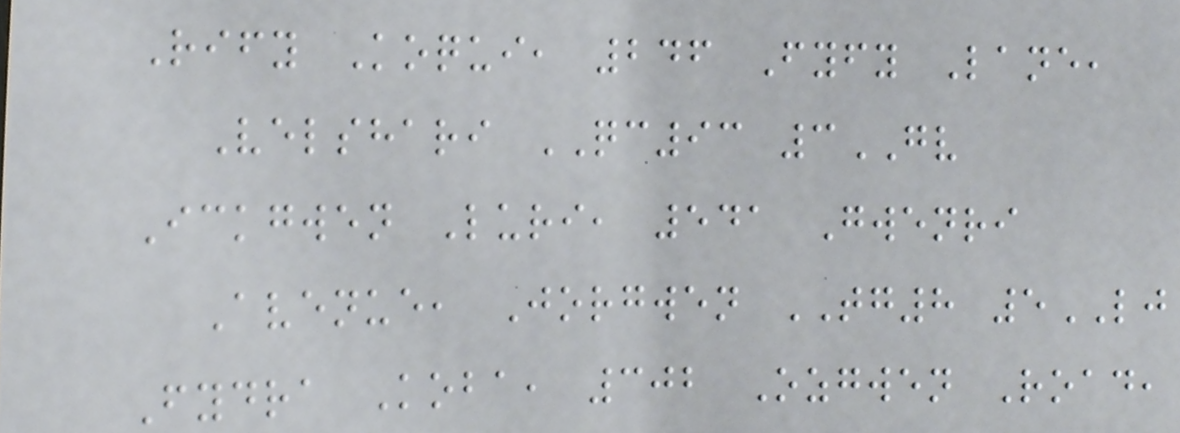Rify Koqui, 246 Fyfy Lane,
Velshari QC93 3GV
Ickgwen Luri, 541 Gwenri
Avenue, Jorgwen TG8 5LJ
Fydra Koba, 302 Ozgwen Road,
